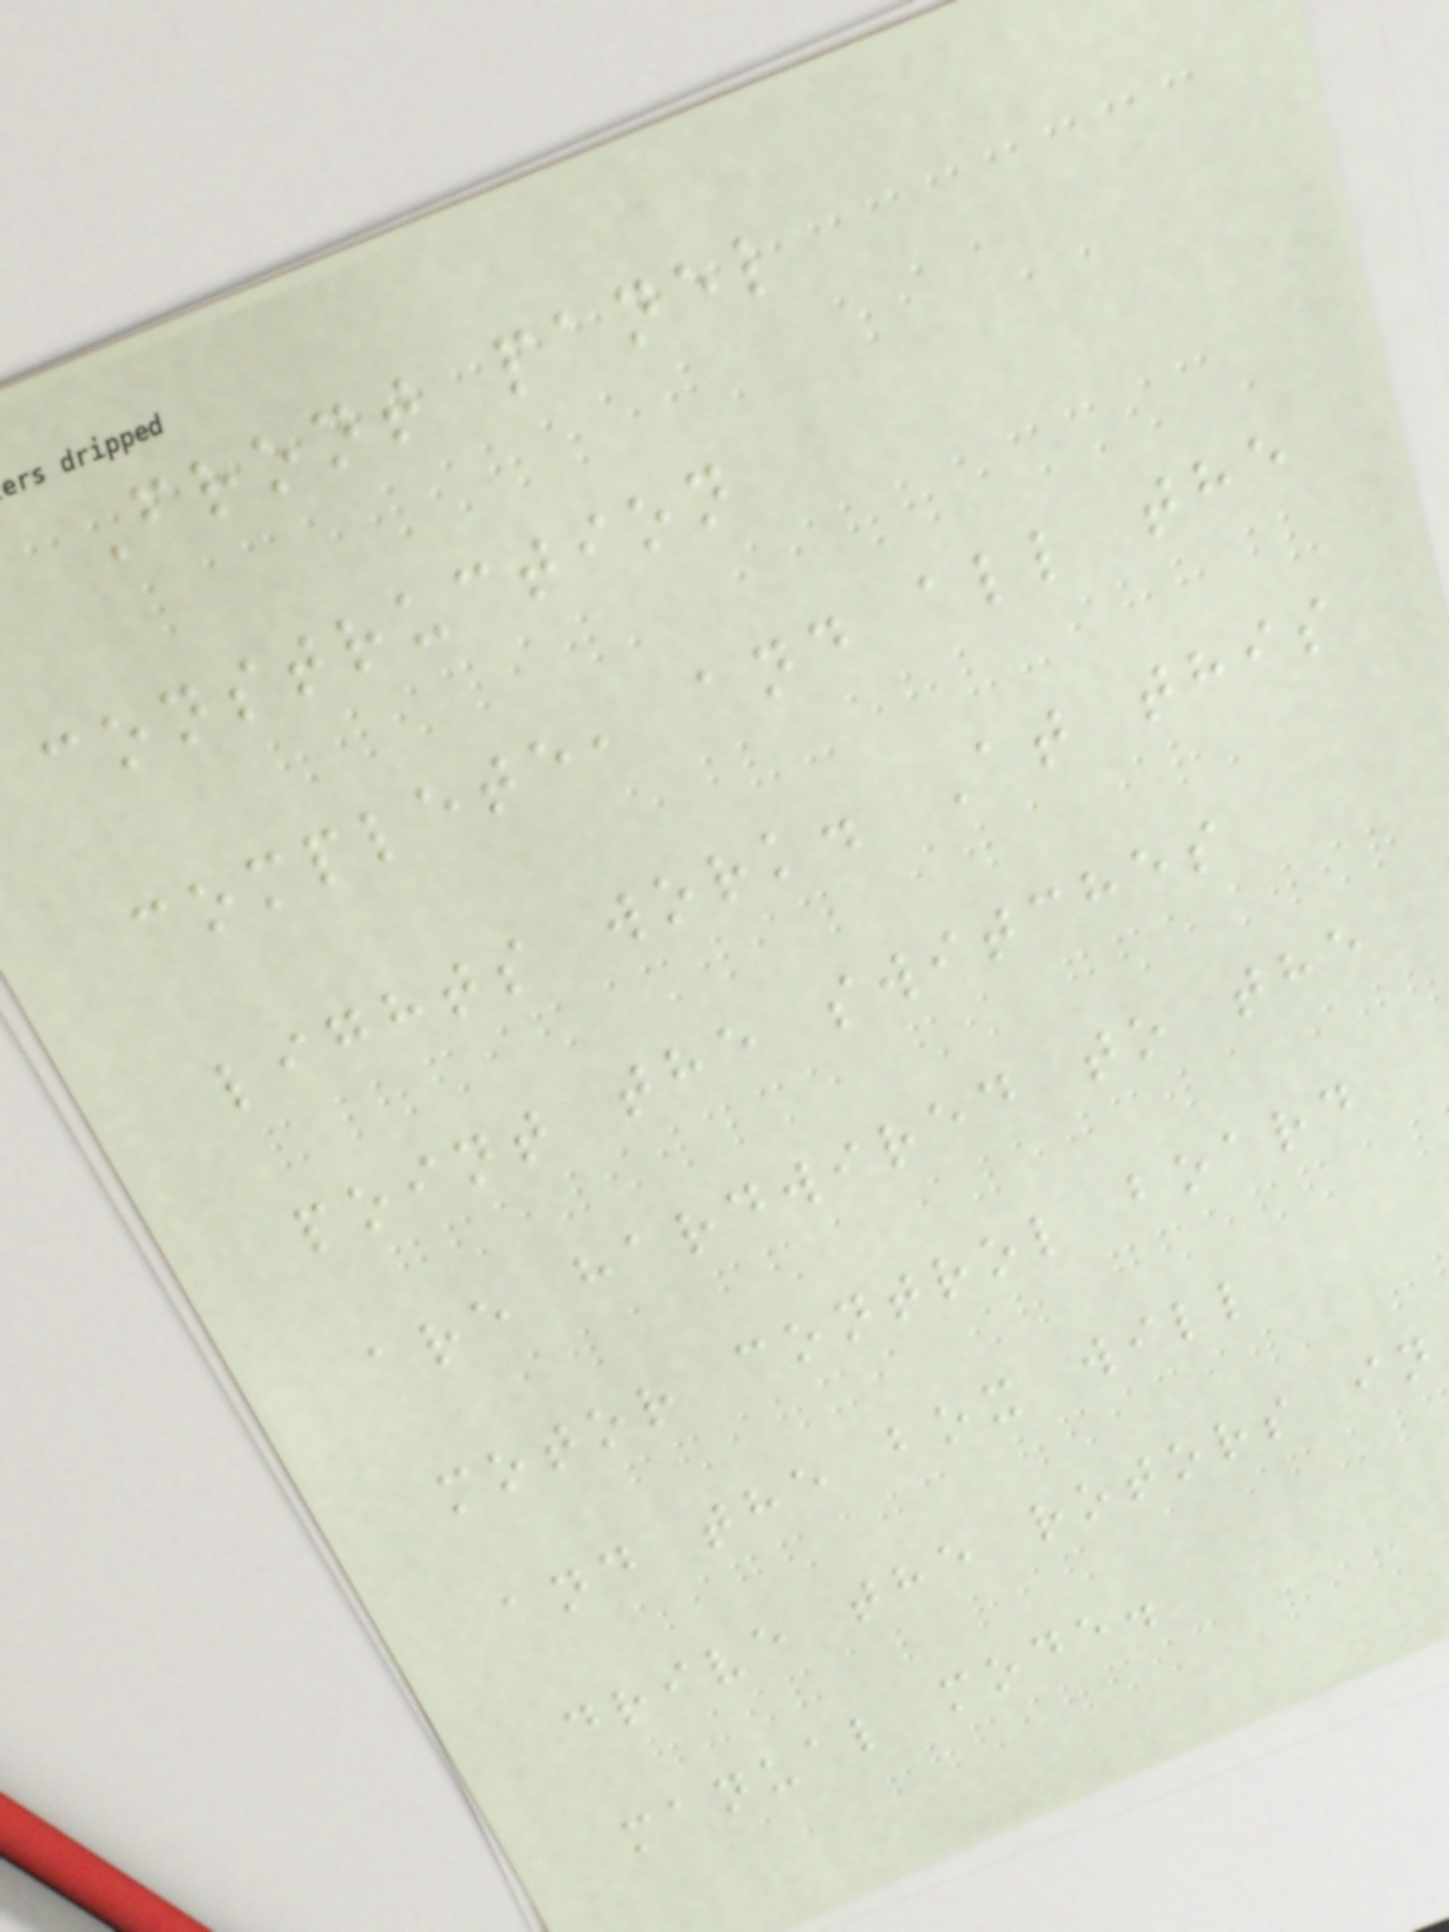Front panel
construction
complete, and all the
lights work. At this
point the switches
are hardwired to the
motor control board
and the box will
drive the rotors in
manual mode.
